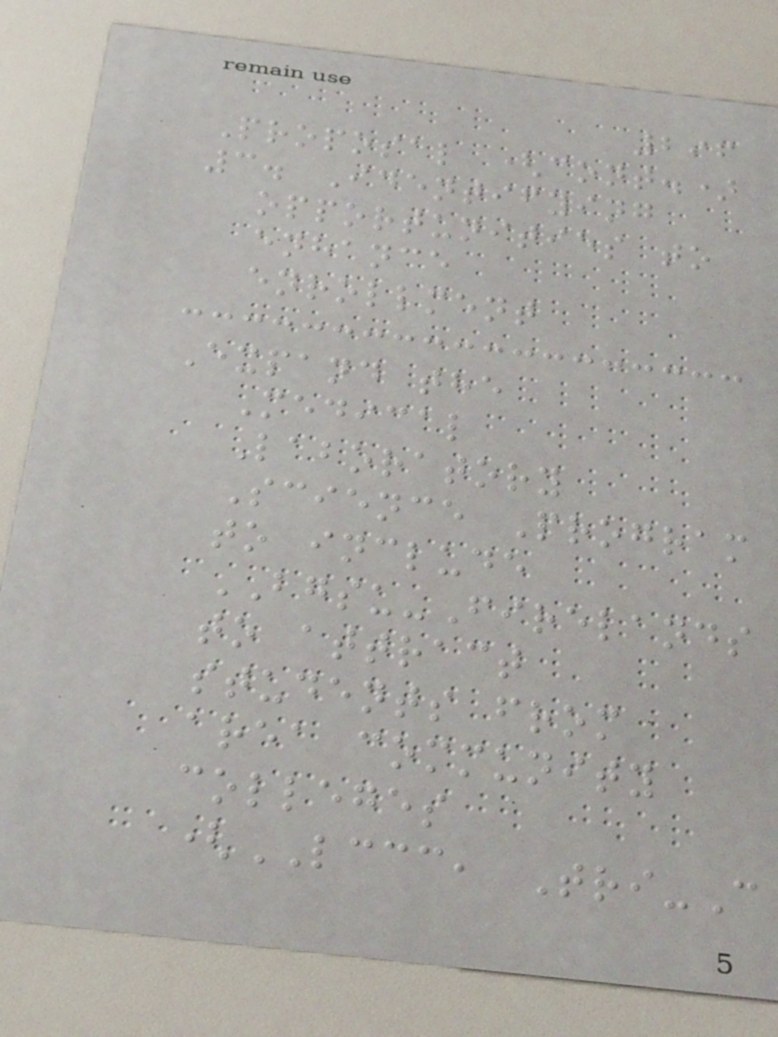296
Proposal (cont.)
3. Identifying
opportunities to
enhance
enrollment
Expand the
Medical
Laboratory
Science Program
to include
BGSU-Firelands
to attract
students from
area community
colleges
(LCCC, Tri-C
